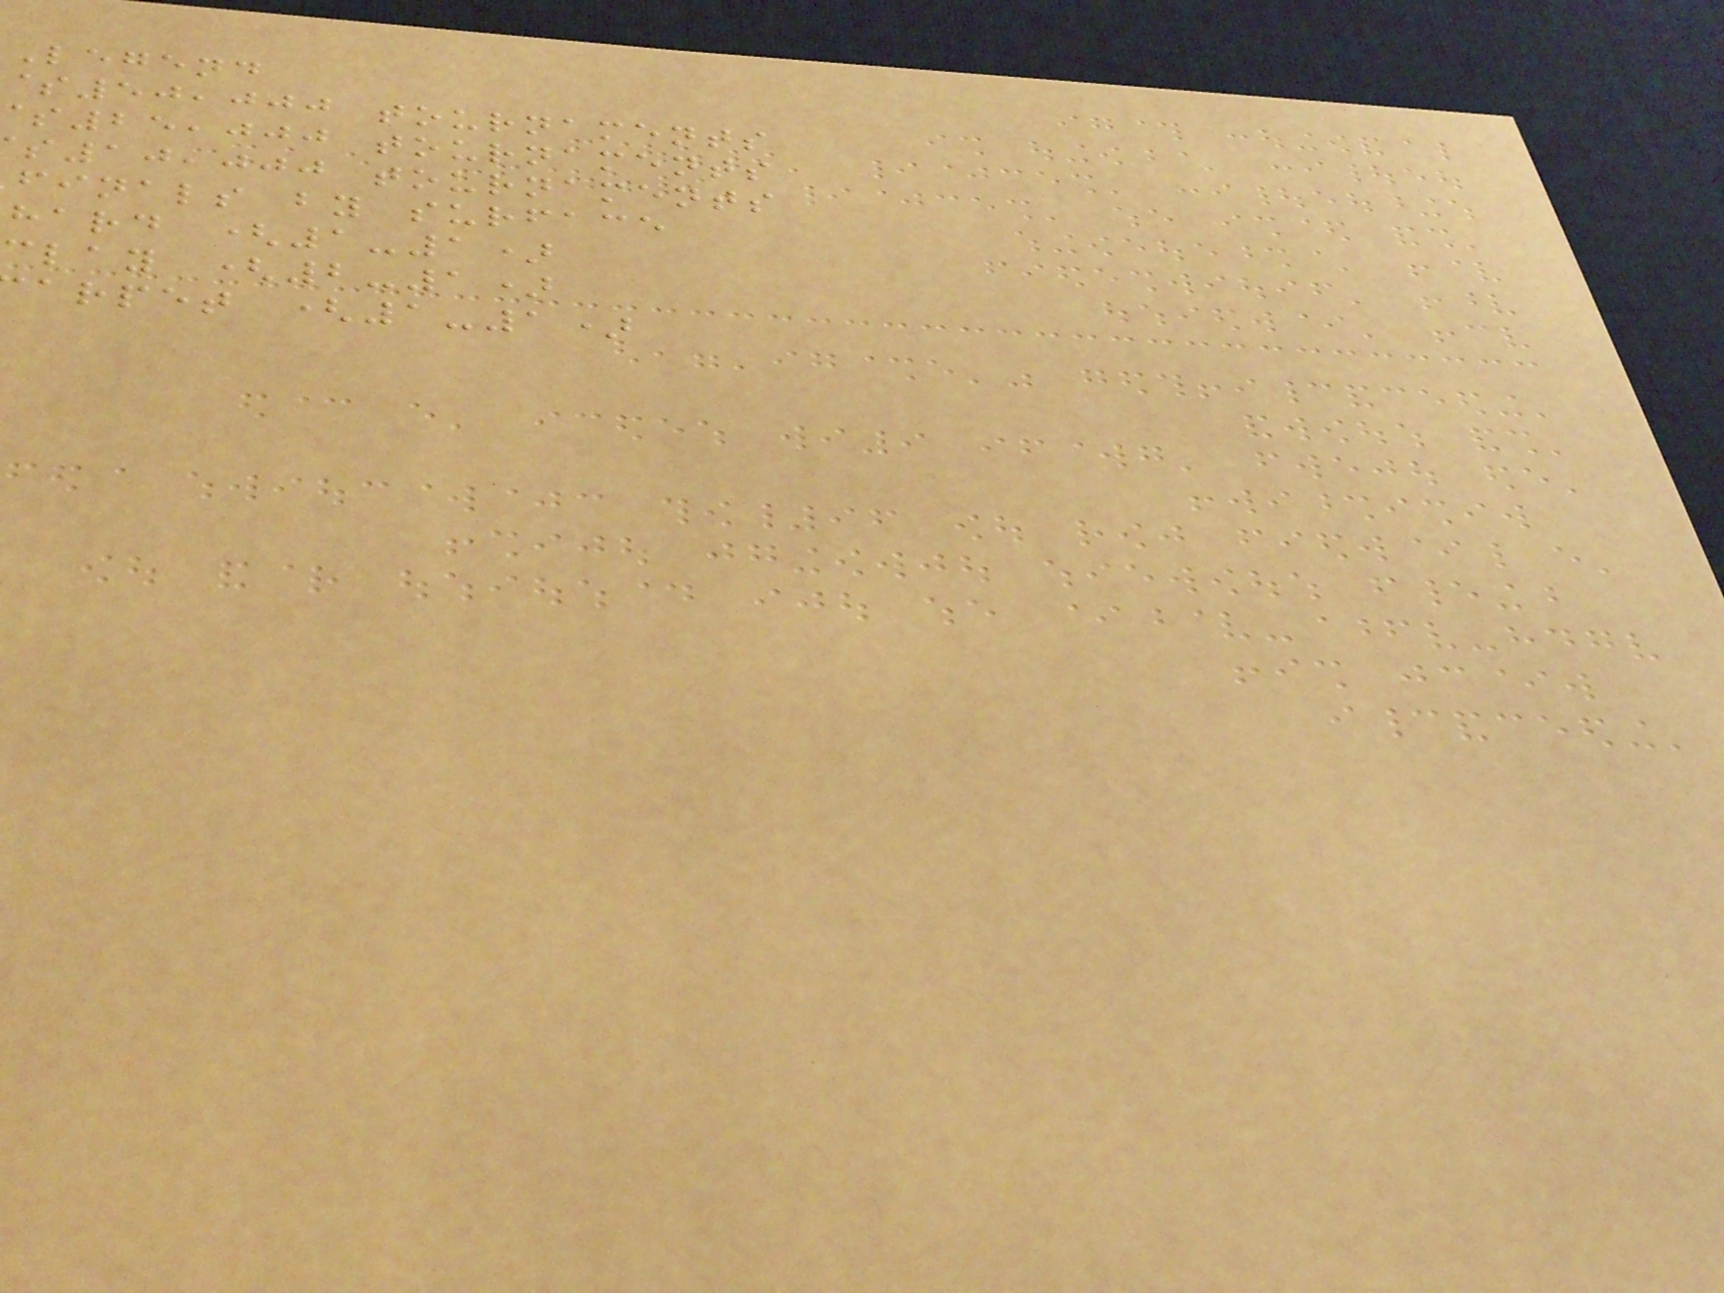Legend
50,000 tournaments
25,000 tournaments
10,000 tournaments
finals by surface
hard (1-1)
clay (2-1)
arpet (1-1)
